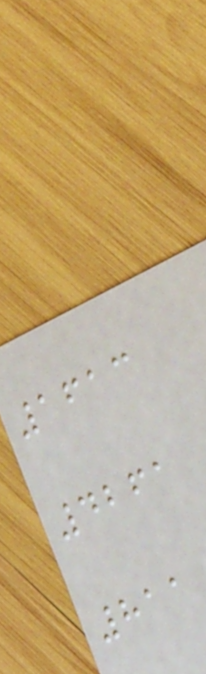1613
4261
811
